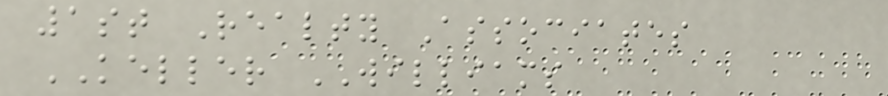1st Realty Associates
KELLER WILLIAMS
